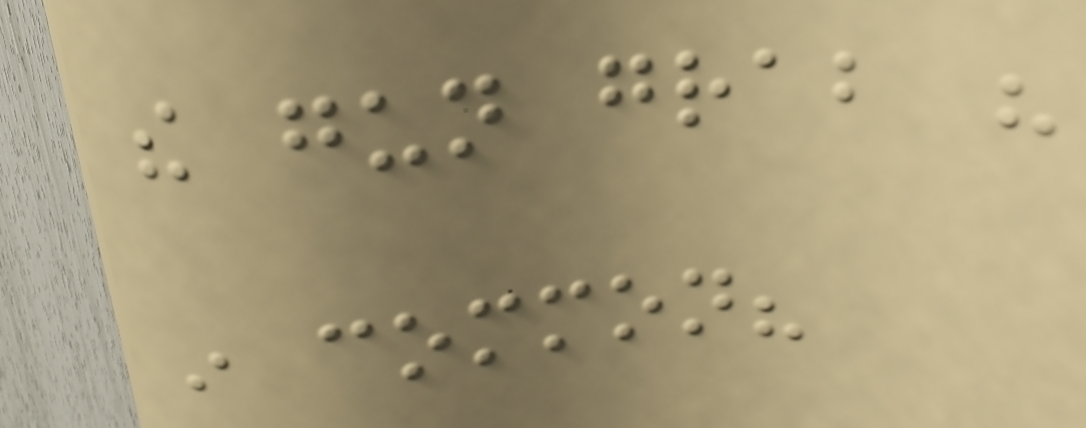the gun grab have
in common?
